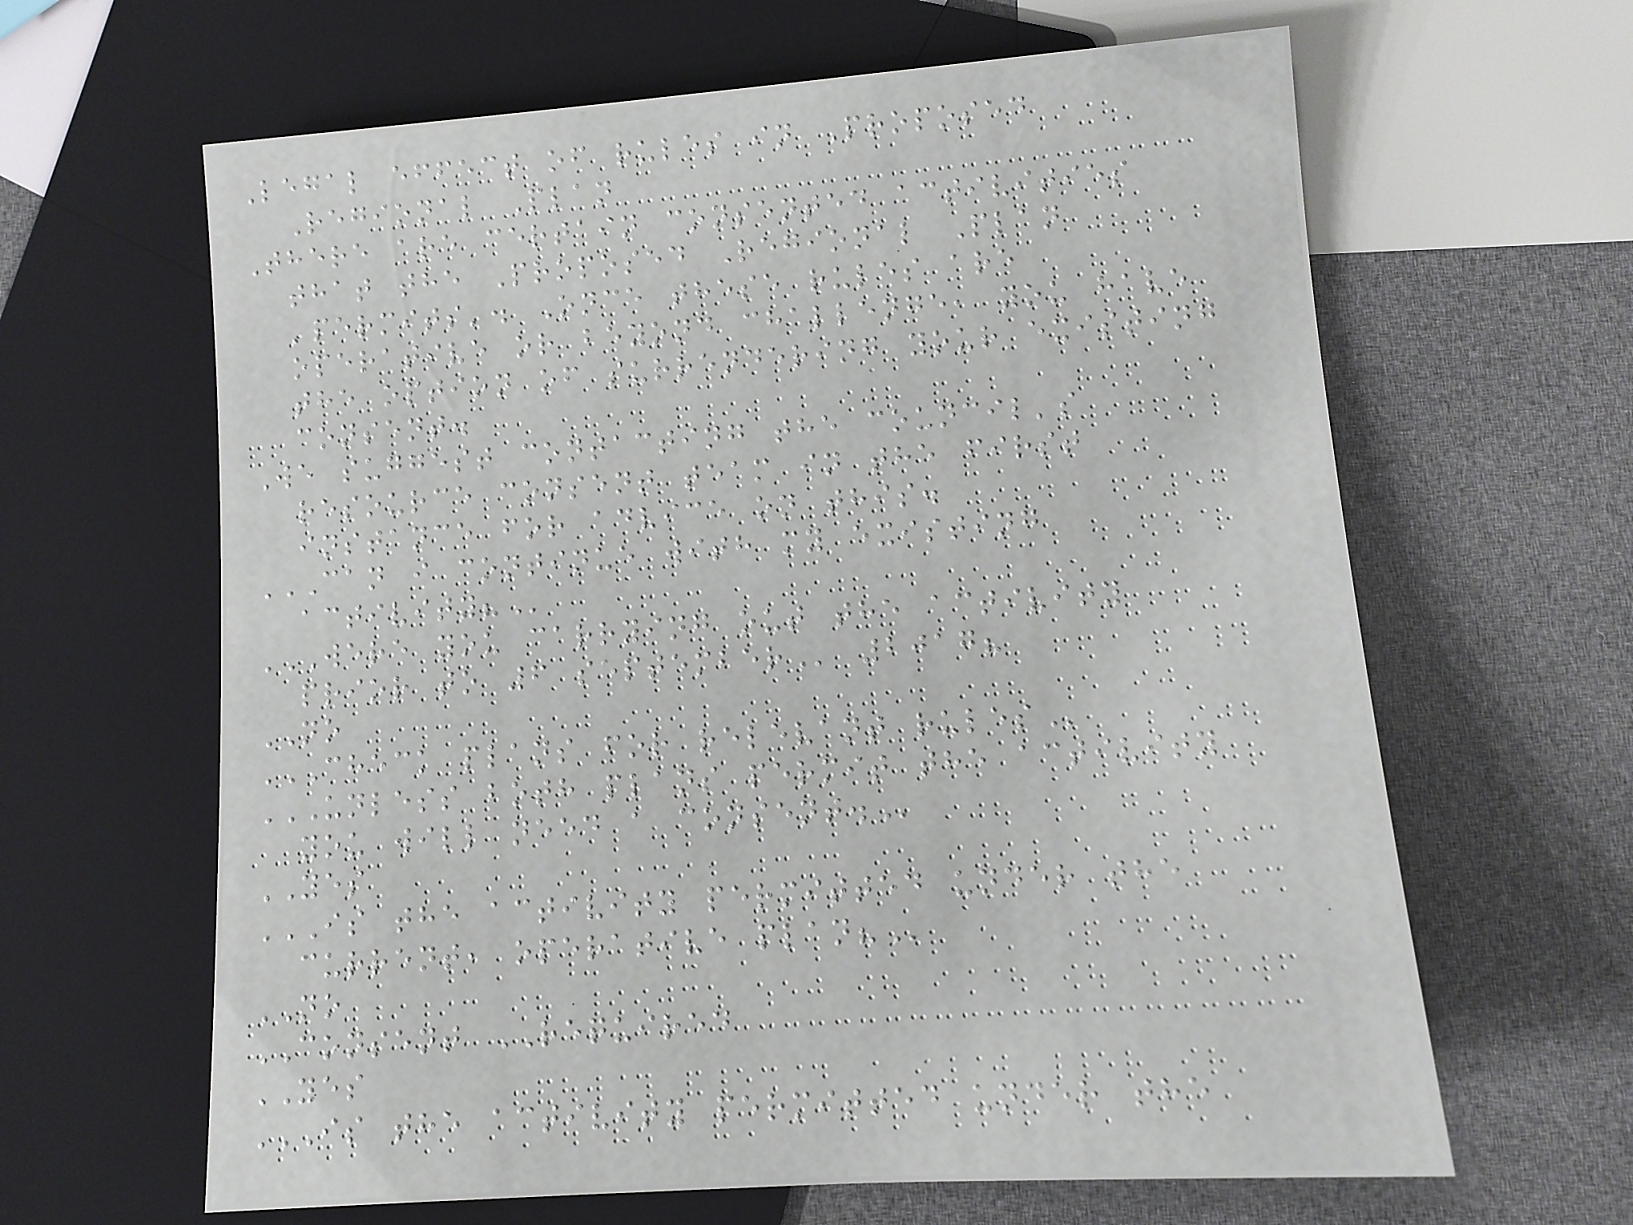Legal effect of rules in Proposed
Regional Plan
There are certain consented activities
that the Proposed Regional Plan
'permits'. Once these rules are
operative or beyond challenge, you have
the option of surrendering your existing
consent.
We suggest contacting the council's
resource consent team in the first
instance for advice on this.
CAN I CONTINUE WITH MY EXISTING
ACTIVITY?
WERE YOU CARRYING OUT THE ACTIVITY
PRIOR TO 6 SEPTEMBER 2017?
NO
CHECK PLANS FOR RELEVANT RULES
UNLESS BOTH PLANS PERMIT THE ACTIVITY
YOU WILL NEED A CONSENT.
YES
IS THE ACTIVITY PERMITTED UNDER THE
CURRENT, OPERATIVE PLAN?
NO
CONSENT REQUIRED
YES
IS THE ACTIVITY PERMITTED UNDER THE
